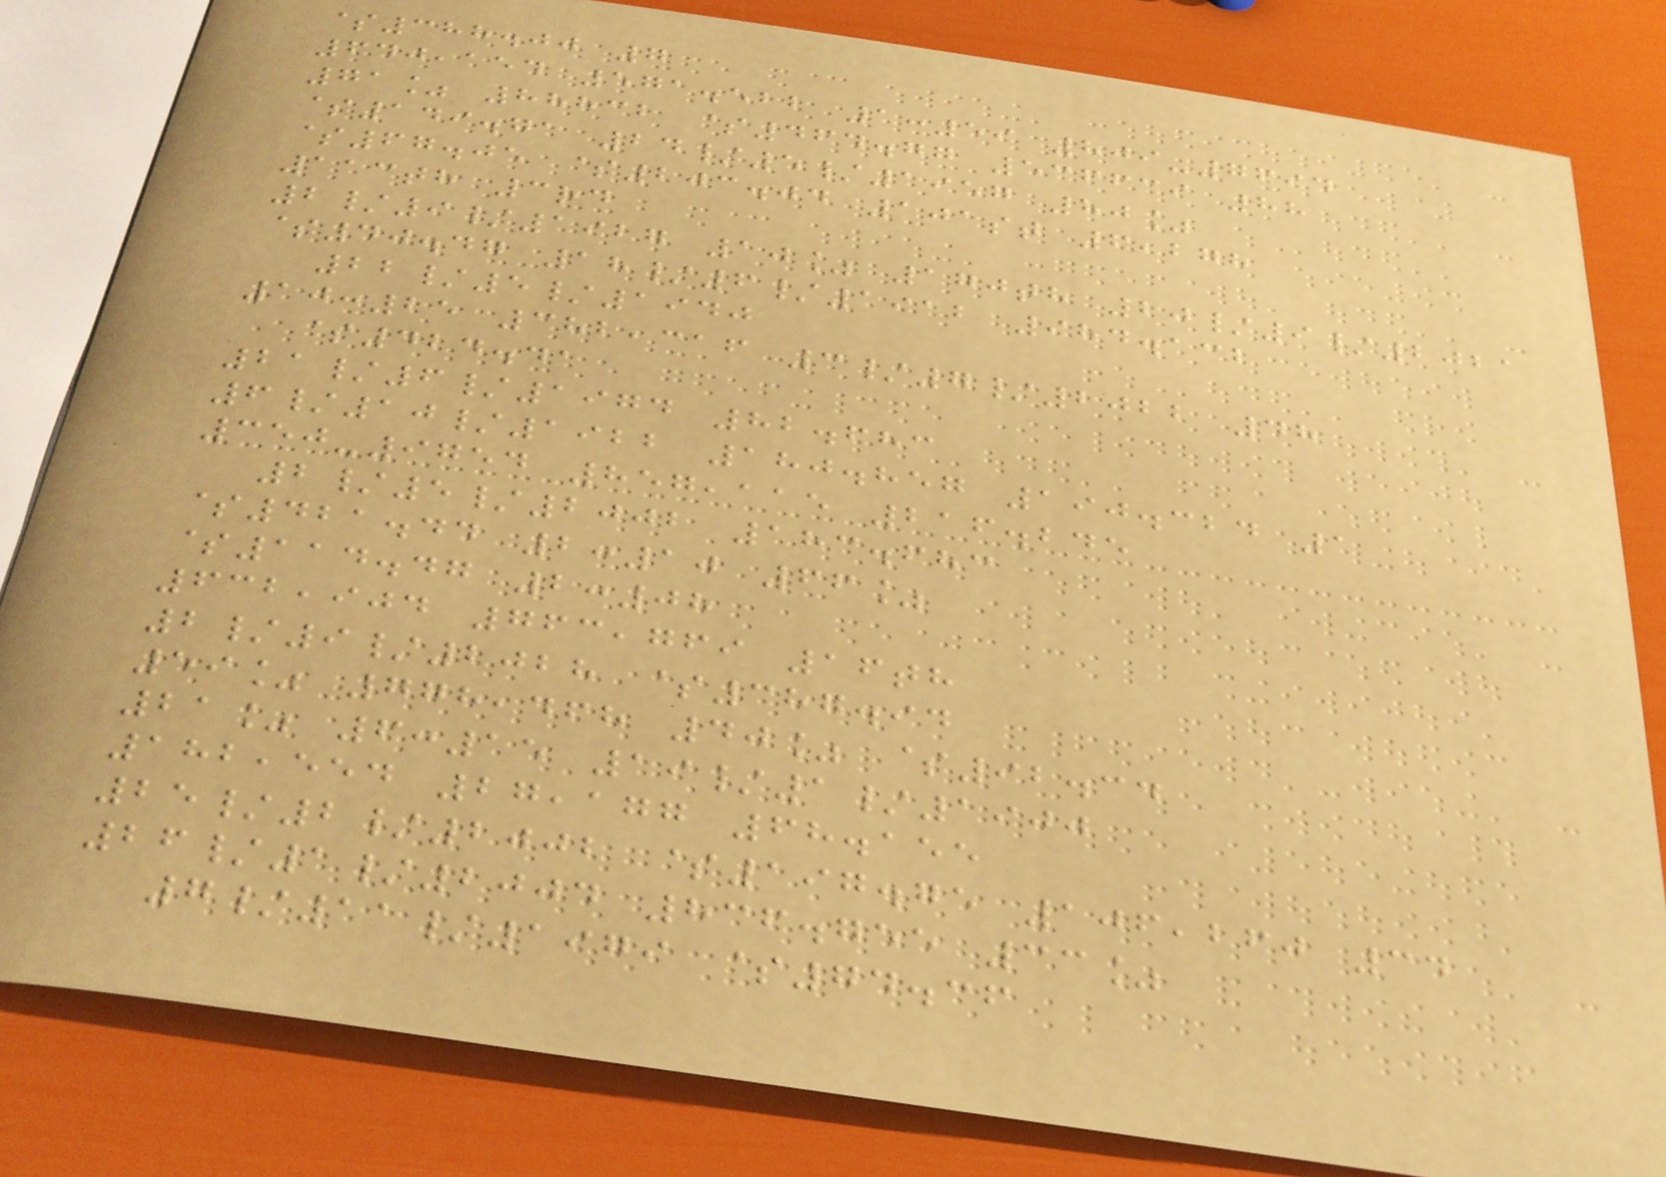$388.00 7
640,154 571.522 1:59 809-7694
71% 88832 $464.77 536639 88
$149.71 24/5/1957 80%
$67.05 $203.04 101st 6,278
113th 3rd
2/9/1927 10% 170th 20/9/2021
$40.47 18/6/1912 984.132
22/5/1940
10:25 382,316 3/7/2022 48
$424.41
21/6/1974 82.683
6/10/1922 180.857 190.324 1
350-9754 857,115 216.245
2/5/2002 183.683
$421.44 2:10 66%
$114.47 2:08
632,904 763,769 16th
2/9/2028 $387.94
59% 778,468 40% $92.34
21% 6:15 19/1/1900
182,554 27,177 68.155
25/2/2002 $197.75 106,260 34
26/1/2004 836.755 33%
7/11/1979 $74.36
